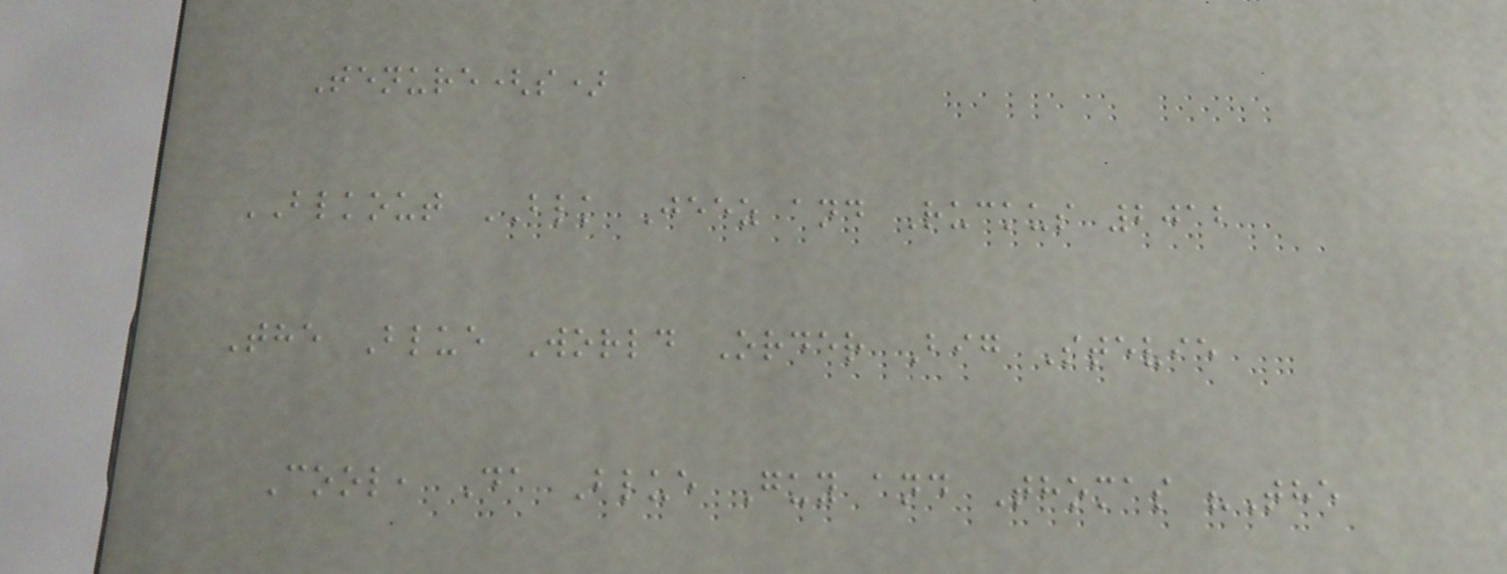Tenure(s)
BLKOUT BLK Jeez and Ruckus 2012
The Blue World Order Big Stevie
Cool, Da Blue Guy and Thomas "The
